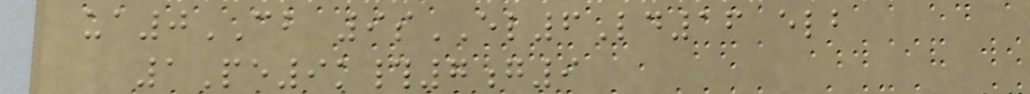ua0CB 9sEL6Ld16 elb
1Pe9k#7g9
